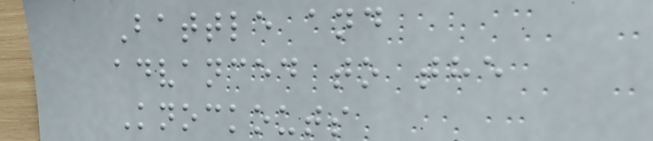Battle and
advanced to the
Knockouts
